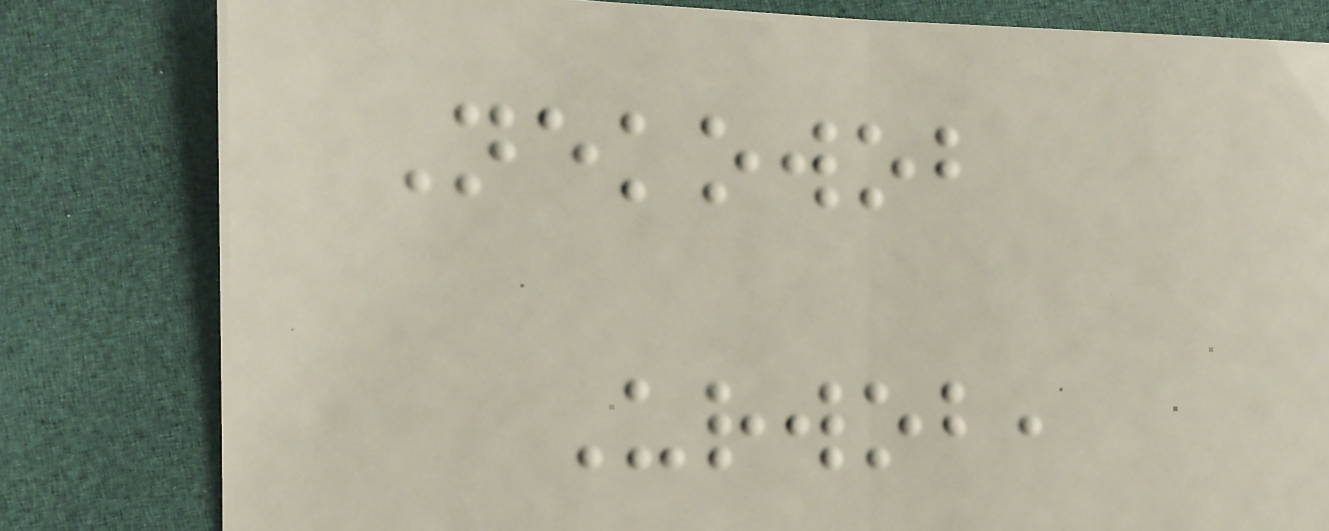Nekowob
Urwob,
